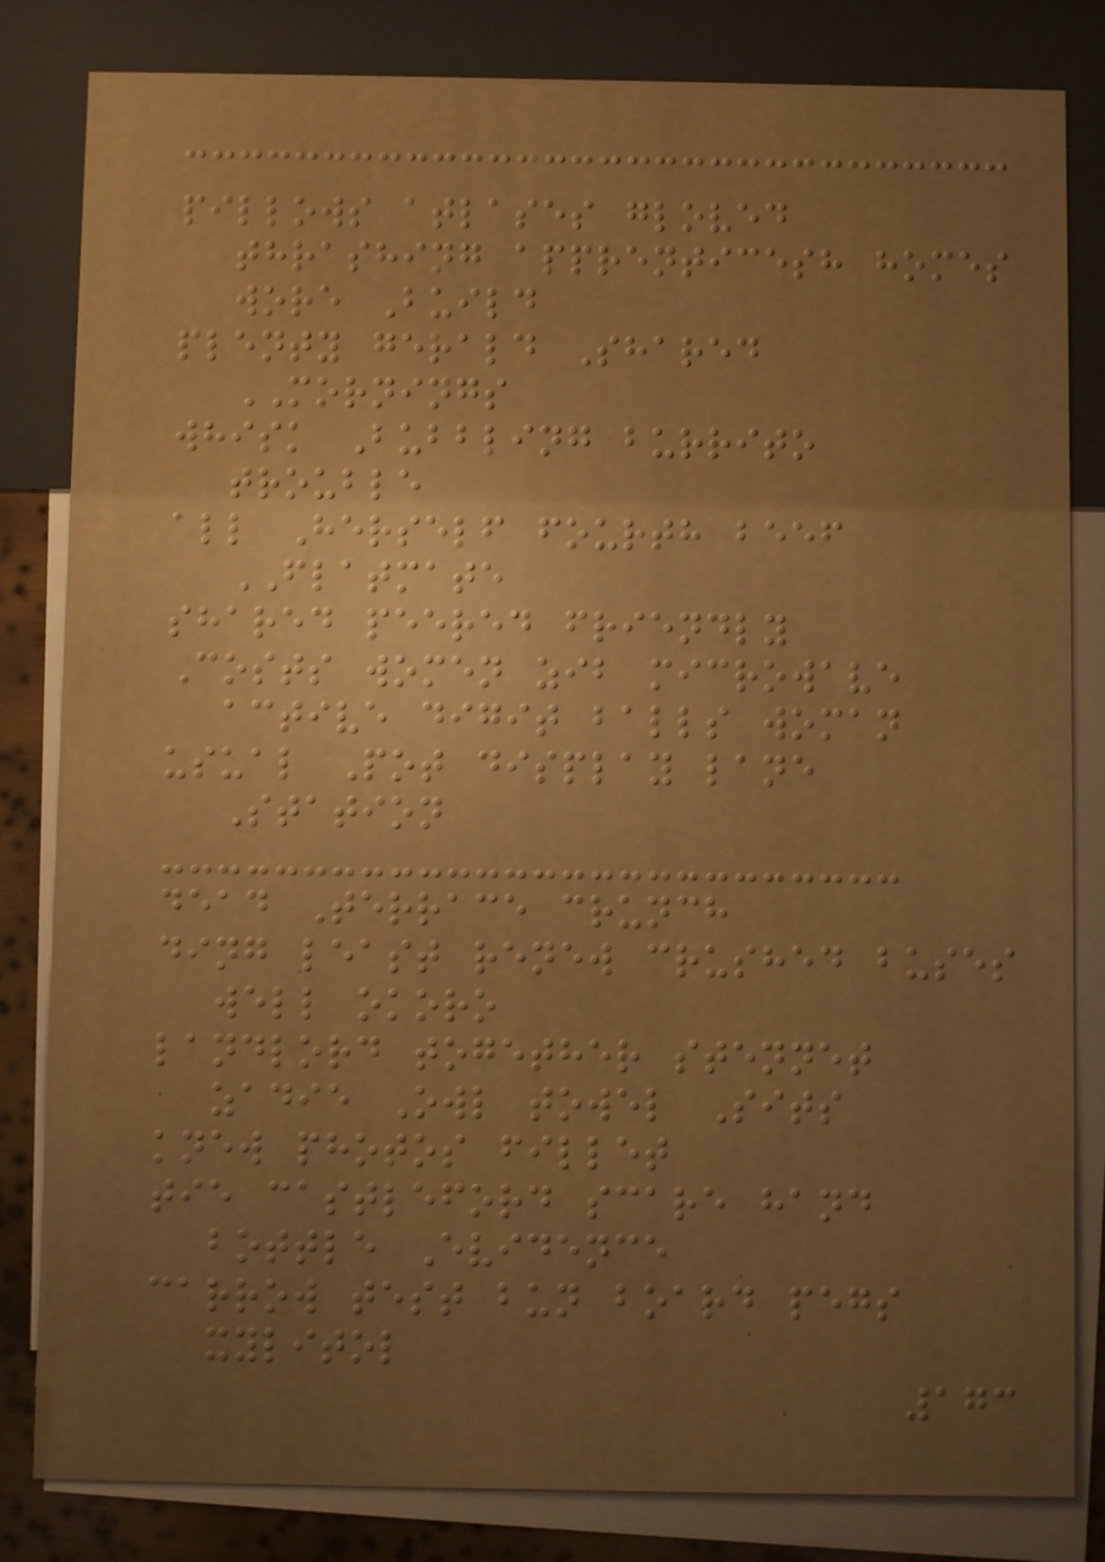pillows atlases gloved
thrashing apprenticesh homes
wore Build
plenty gerald Shared
MORNINGS
whisk Bubbling burrito
trouble
all Herself fourth beef
FLATMATE
shared peered friendly
Costs women zib microwave
active digit balls woman
usual Pot display lane
Station
dead Terrace crunch
ding least renew crushed buses
well okoro
landlord together stennet
zadie Owl towel Sits
knew photos fillet
tie castleford scare hand
bottle Evidence
carrow test bun board pegs
xylitol
173
